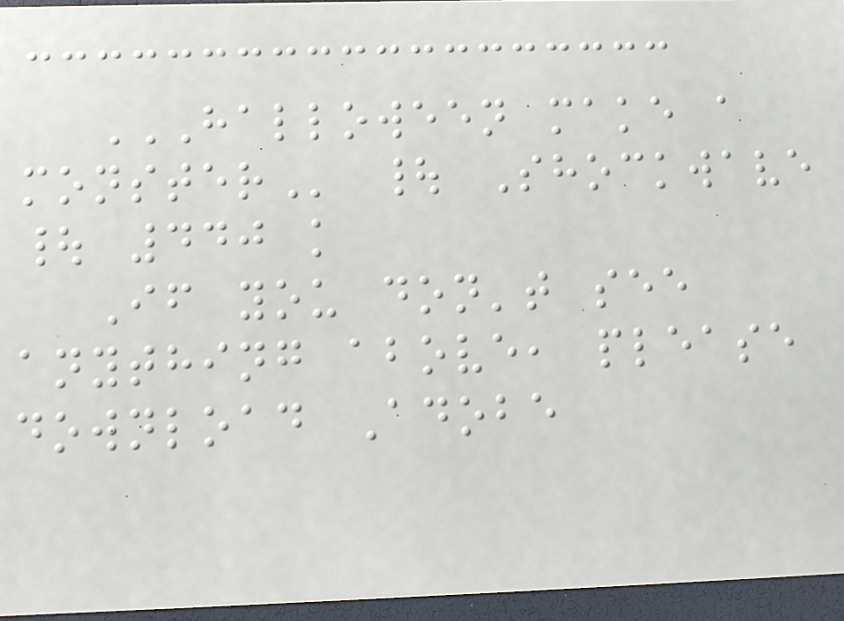HALLOWEEN MAKE A
MONSTER | Shockwave
| 440 k
If you don't see
anything above, please
download Adobe
